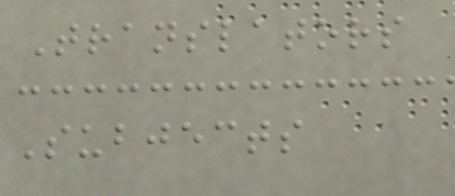Translators
Subjects
